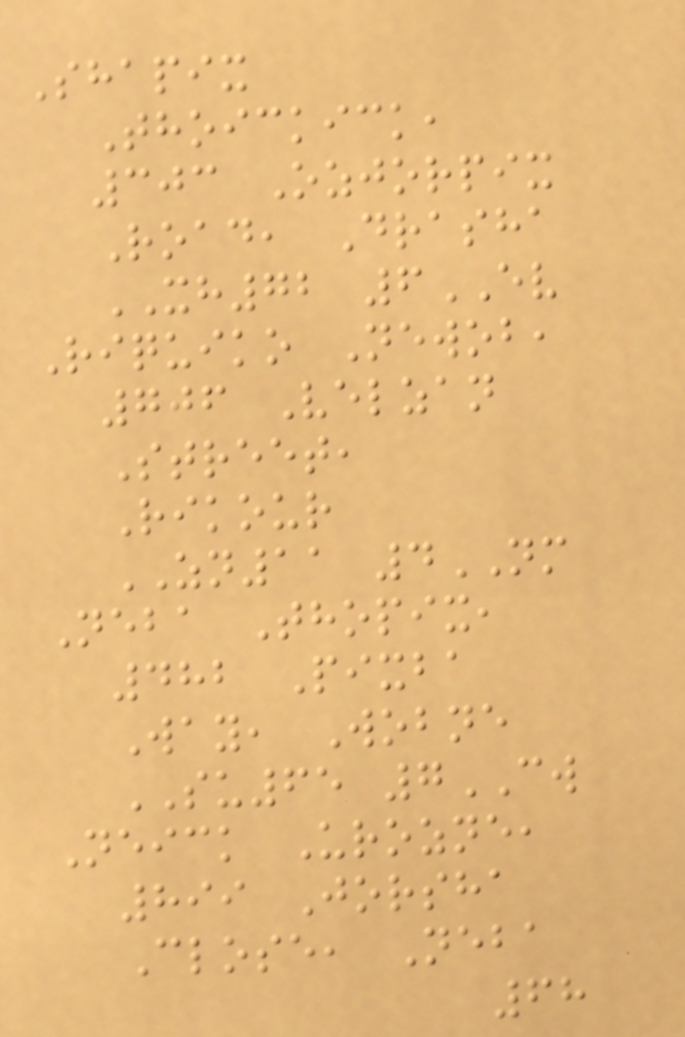Shapix
Thoickick,
303 Ozjorpix
Road, Drasha
XH72 6EV
Riquiko Newob,
706 Velzan
Street,
Rikour
ZN11 4NM
Neba Thopix,
482 Pixba
Way, Wobne
SU65 7CW
Neick Urozne,
899 Jorsha
Close, Neba
68
